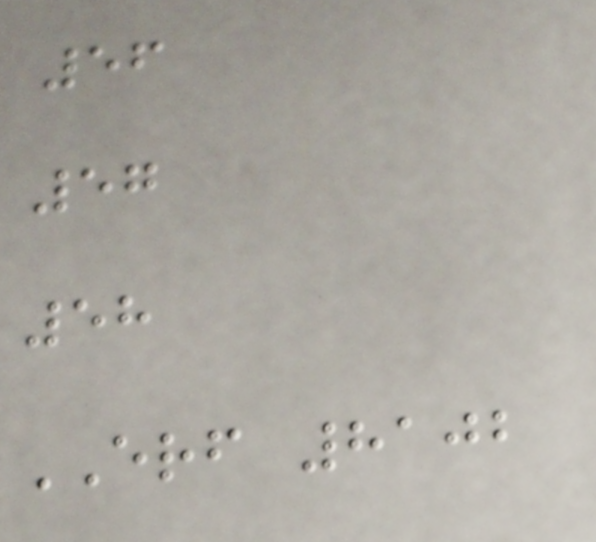56
57
58
ERF 8102
